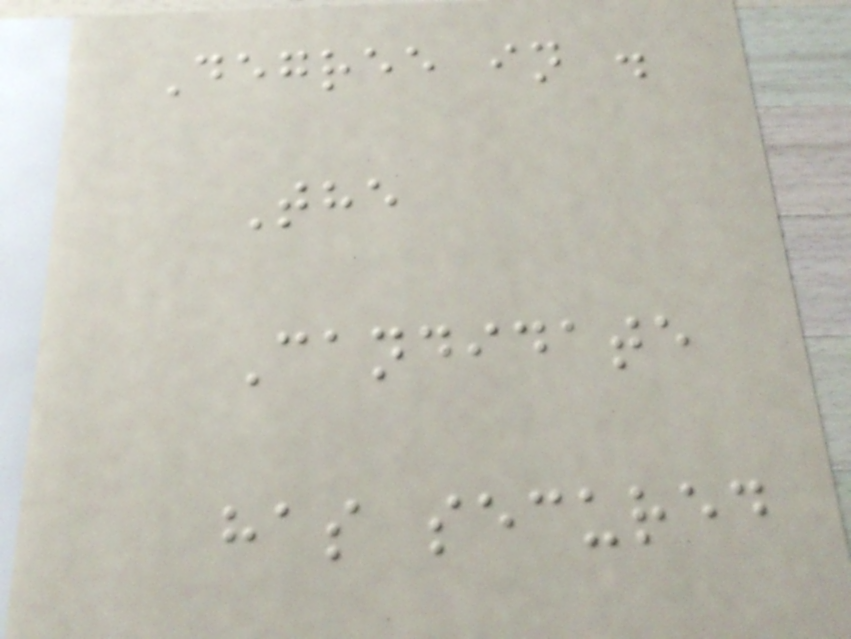Degree in .
The
Candidate
has secured
